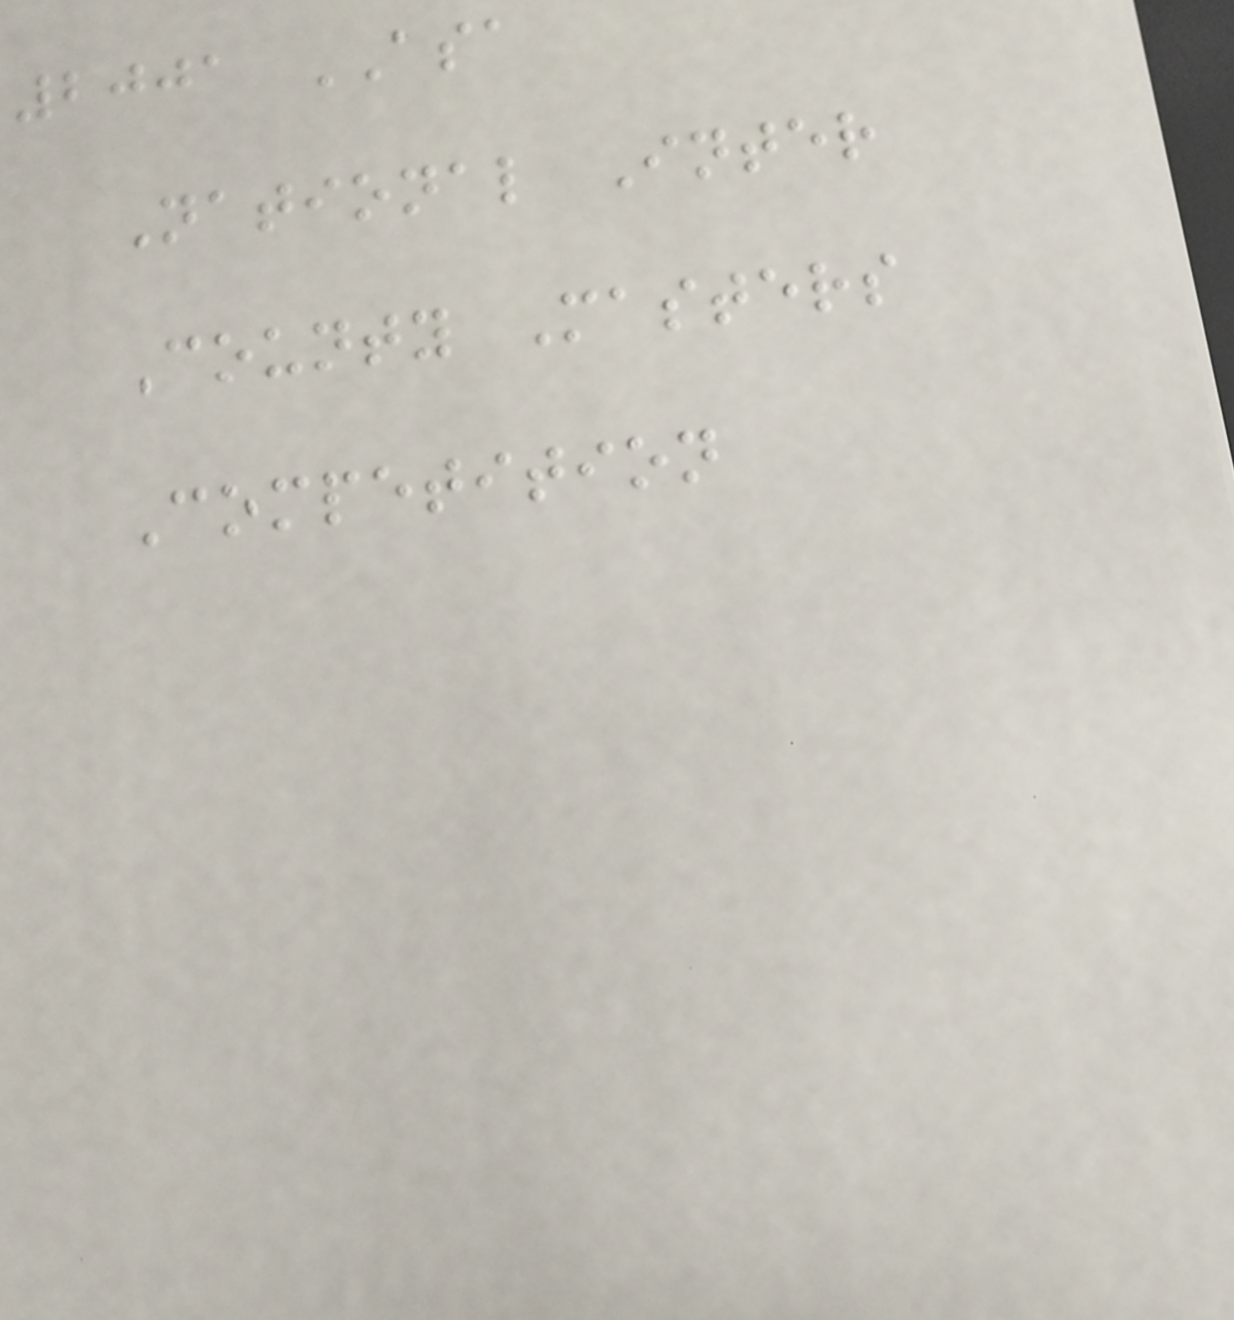2001 ASA
National Inter
County Masters
Competition
